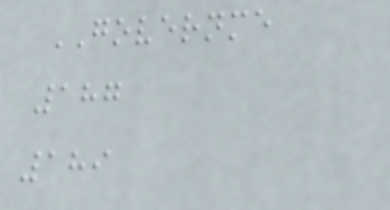GOVERNME
187
189
